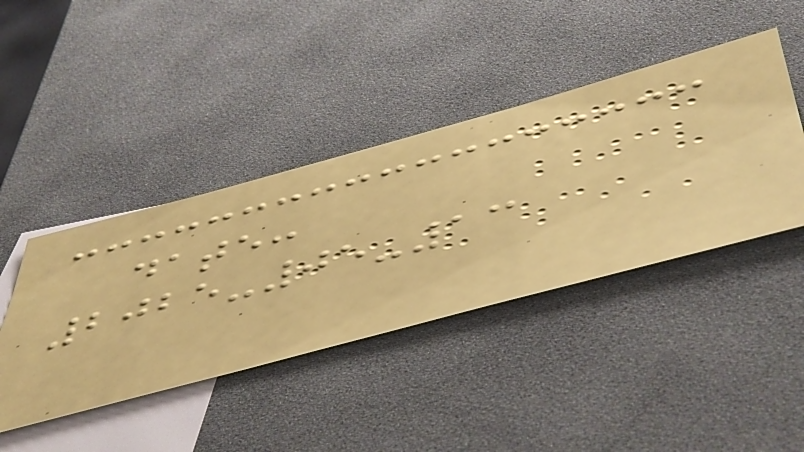date:
2025-05-13
